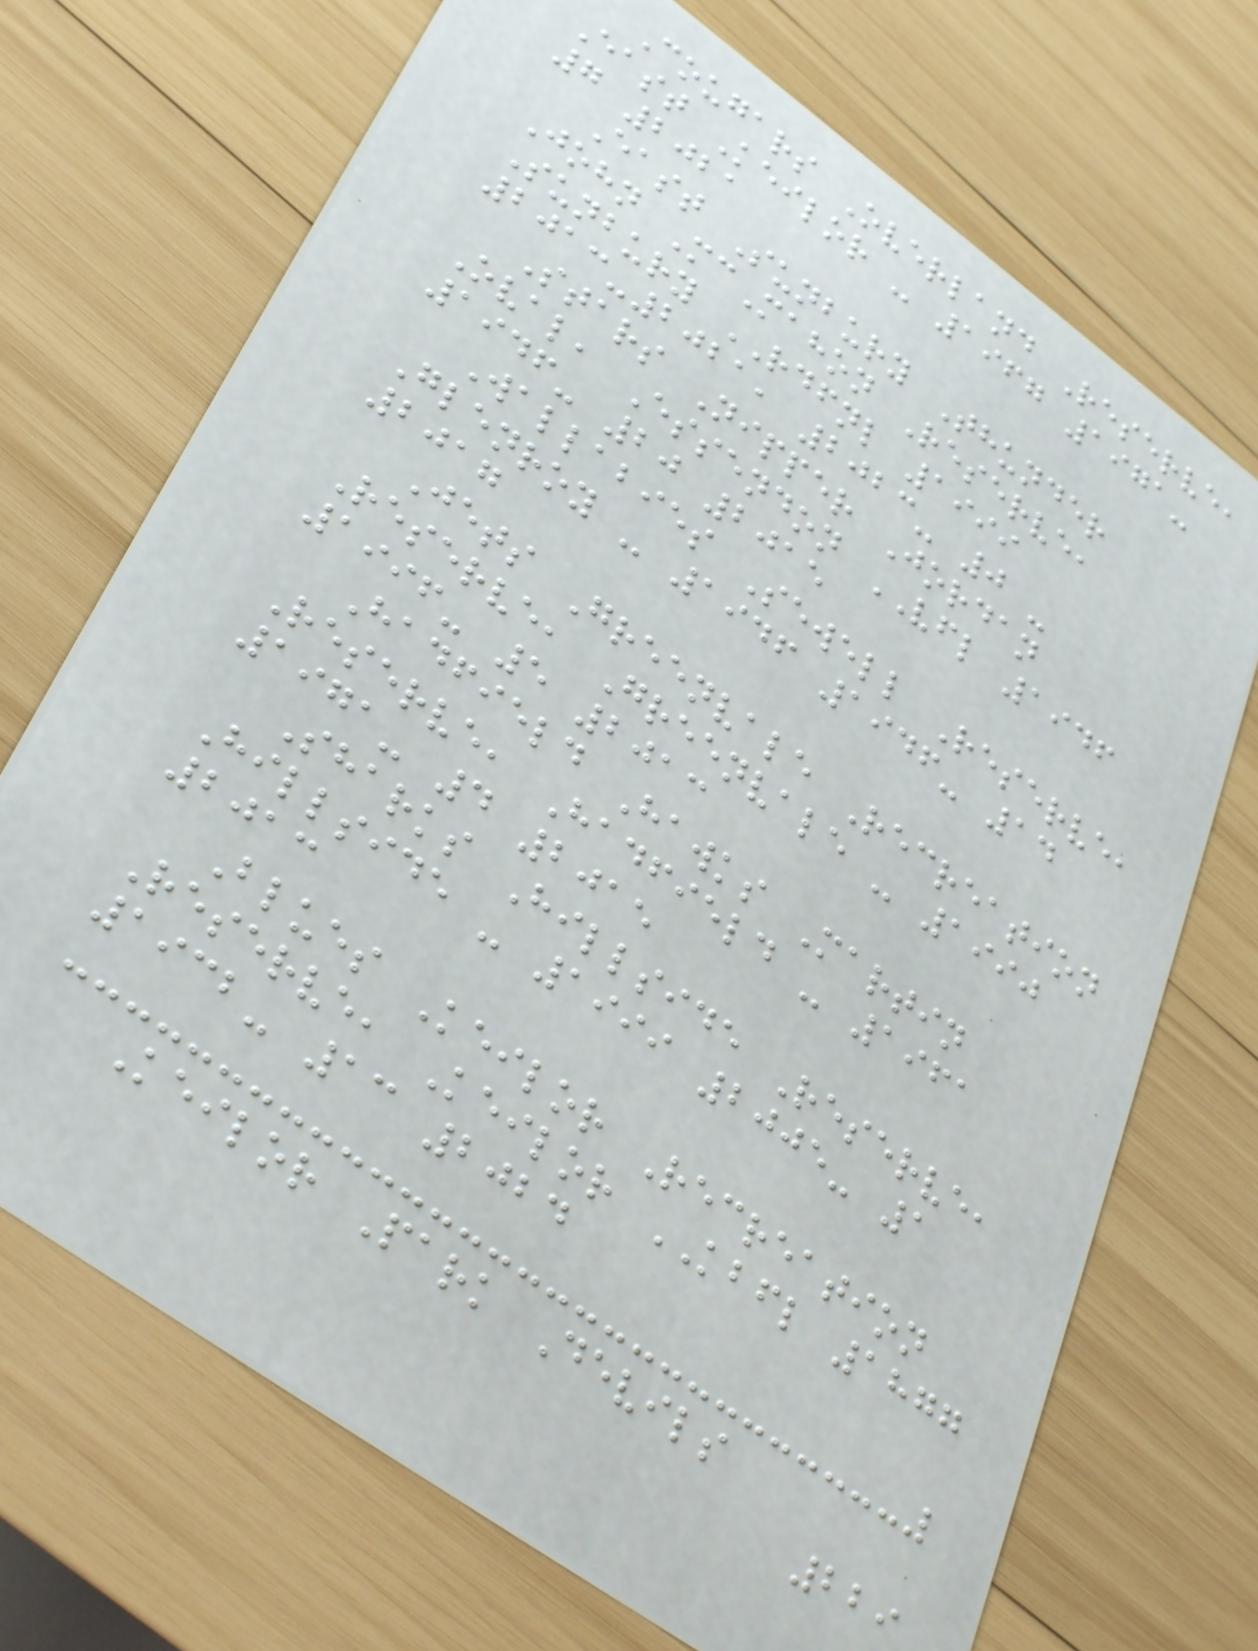Cougars Overland Reserve,
East Keilor - 1967 1971-
7 2021
East Sunbury Thunder
John McMahon Reserve,
Sunbury RDFNL 1999
2013-2021, 2023- 0 -
Stars Nipper Jordan
Oval, Essendon VFL 1946
1946- 20 2015
Wallabies Sewell Reserve,
Glenroy - 1946 1946- 14
2017
Jets Greenvale Recreation
Reserve, Greenvale - 1990
1996- 5 2013
Hadfield Hawks Martin
Reserve, Hadfield - 1961
1971- 4 2015
Sharks Hillside Reserve,
Hillside - 1999 2005- 1
2013
Blues Keilor Recreation
Reserve, Keilor KBFL 1877
1932- 13 2024
Keilor Park Devils
229
